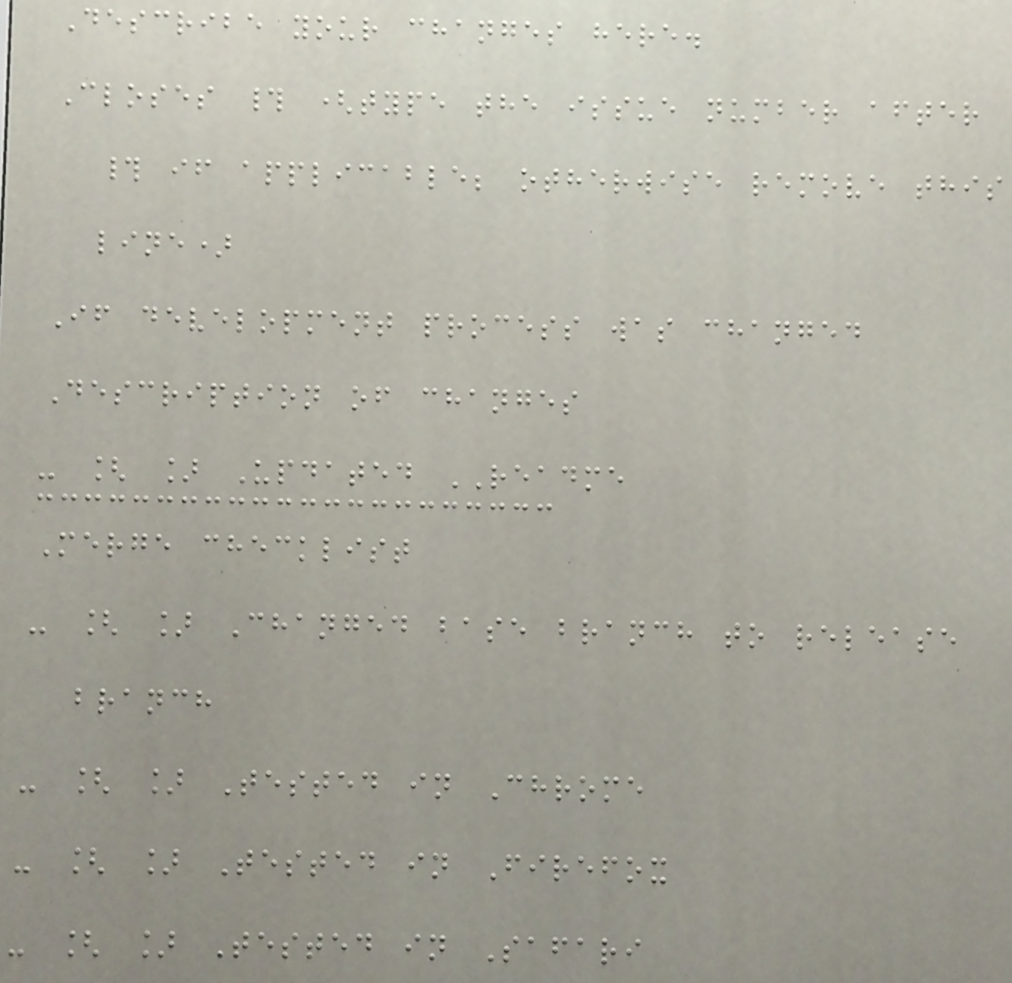Describe your changes here.
Closes # (type the issue number after
# if applicable; otherwise remove this
line)
If development process was changed
Description of changes
- [ ] Updated README
Merge checklist
- [ ] Changed base branch to release
branch
- [ ] Tested in Chrome
- [ ] Tested in Firefox
- [ ] Tested in Safari
